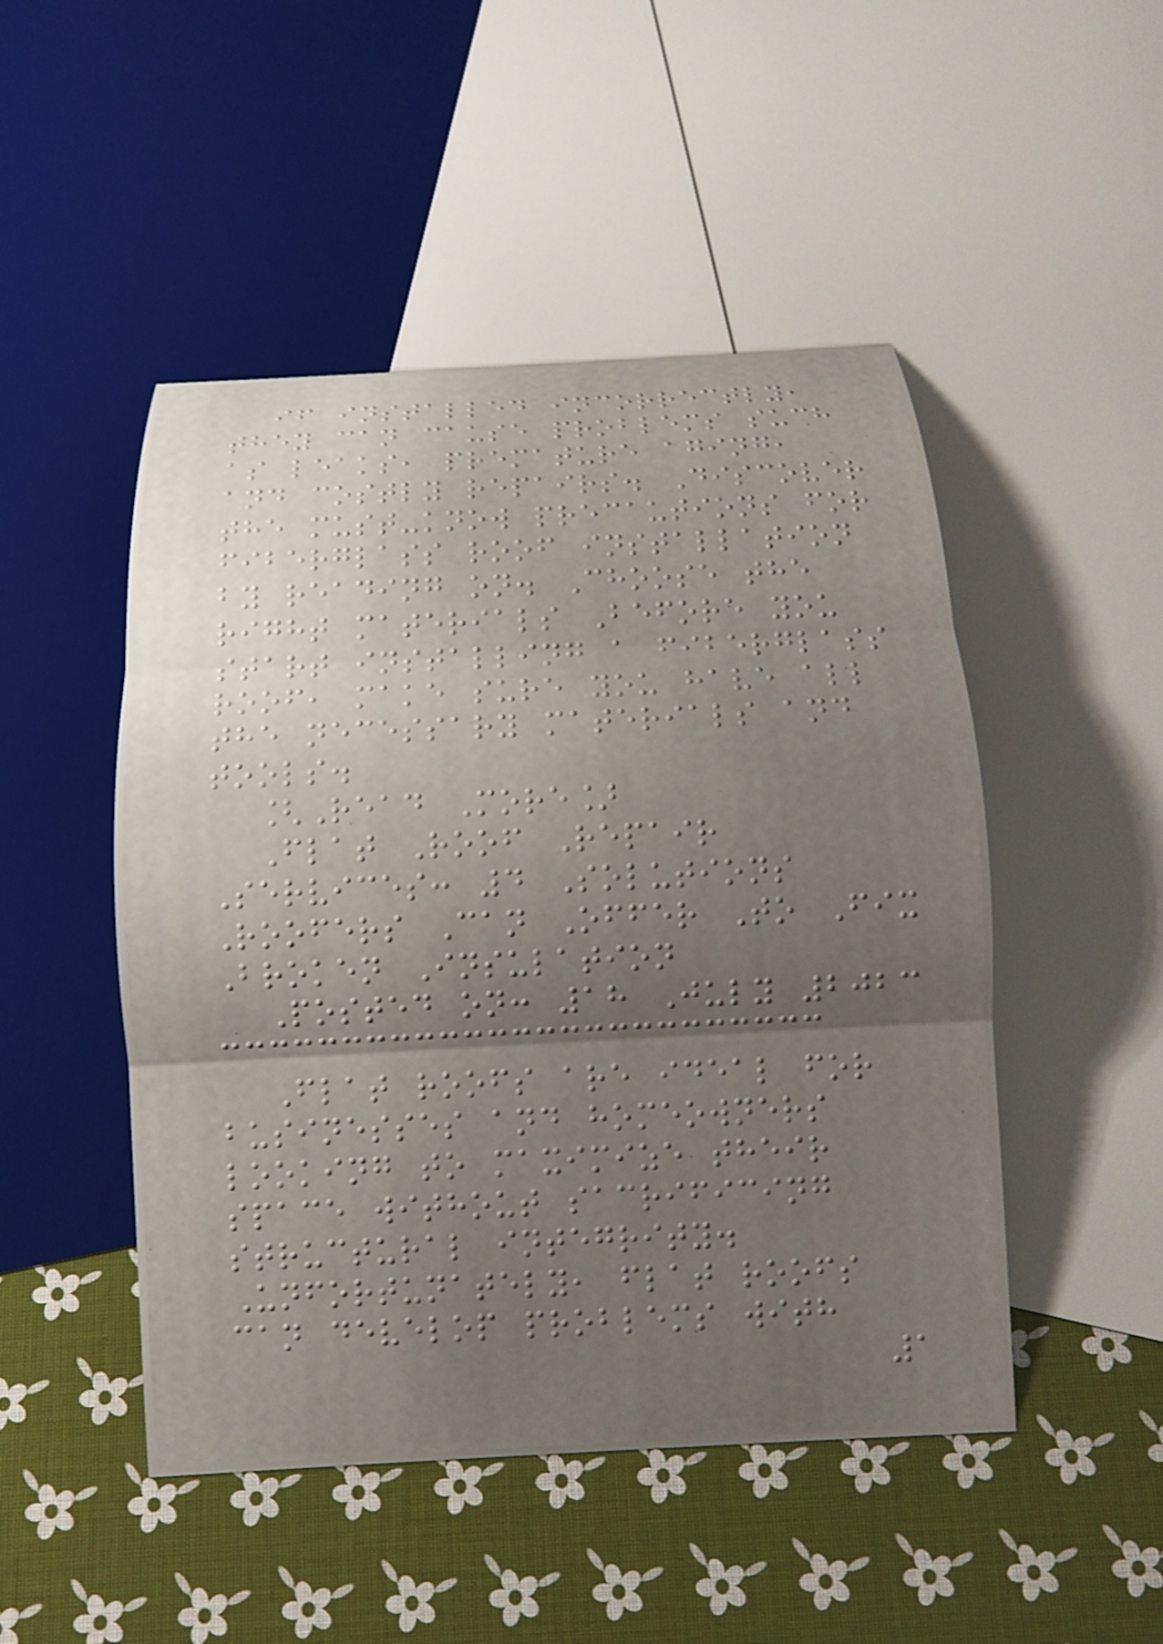if installed incorrectly,
they can cause problems such
as leaks, premature aging,
and costly repairs. Discover
the must-know precautions for
fiberglass roof installation
by reading on. Choose the
right materials Before you
start installing a fiberglass
roof, make sure you have all
the necessary materials and
tools.
[Read More]
Flat Roof Repair
Services: 4 Solutions
Roofers Can Offer To Fix
Broken Insulation
Posted on: 18 July 2023
Flat roofs are ideal for
businesses and homeowners
looking to maximize their
space without sacrificing
structural integrity.
Unfortunately, flat roofs
can develop problems with
1
